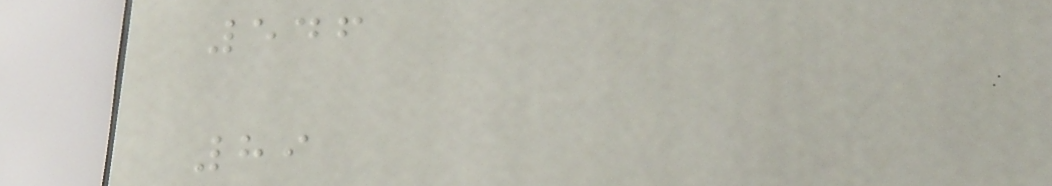546
89
